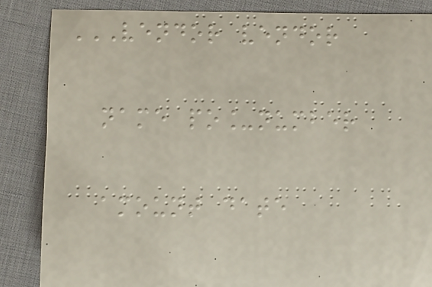VENDOR VENDOR
NAME PO_NUMBER
AMOUNT DATE
